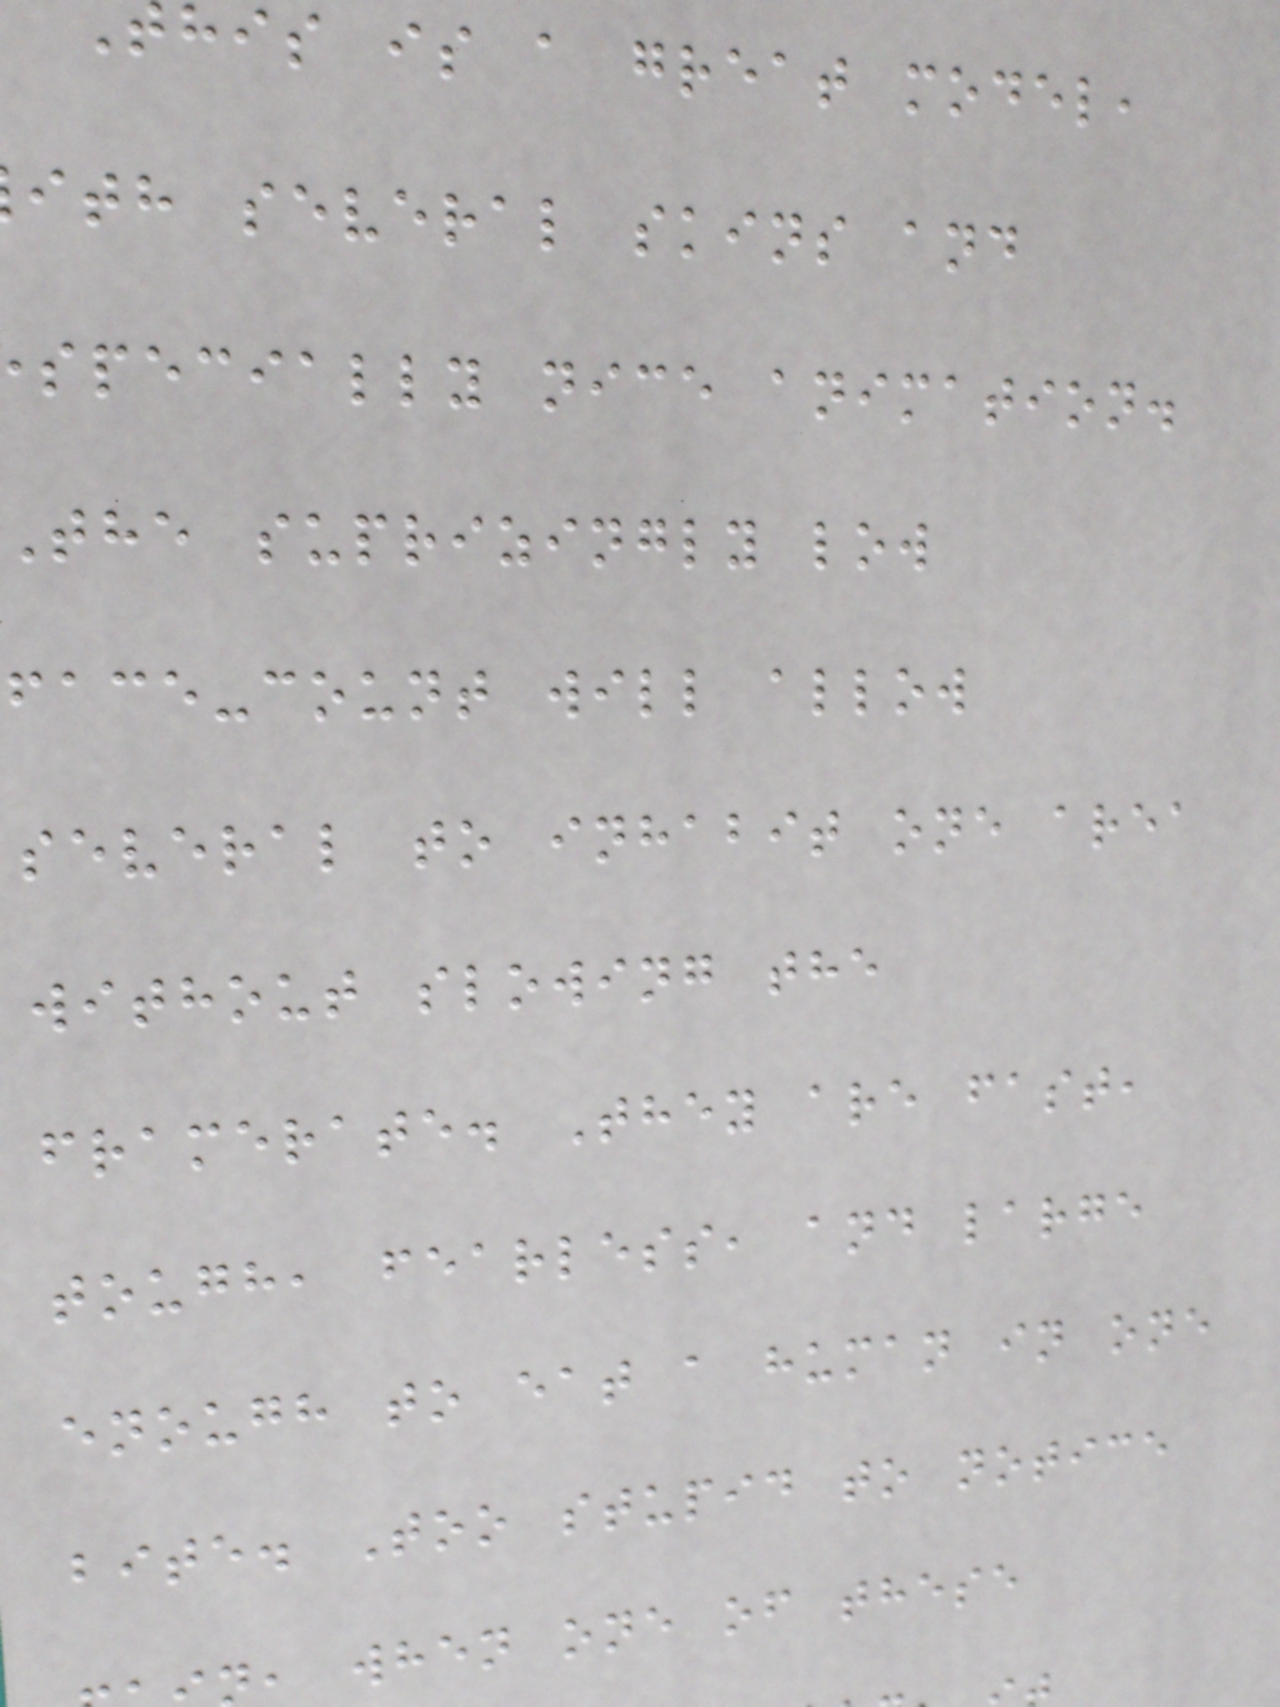his is a great model,
ith several skins and
specially nice animation.
the suprizingly low
face-count will allow
several to inhabit one area
without slowing the
framerate. They are fast,
tough, fearless, and large
enough to eat a human in one
bite. Too stupid to notice
, when one of these
